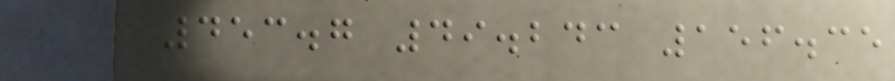453.7 49.243 156.35
